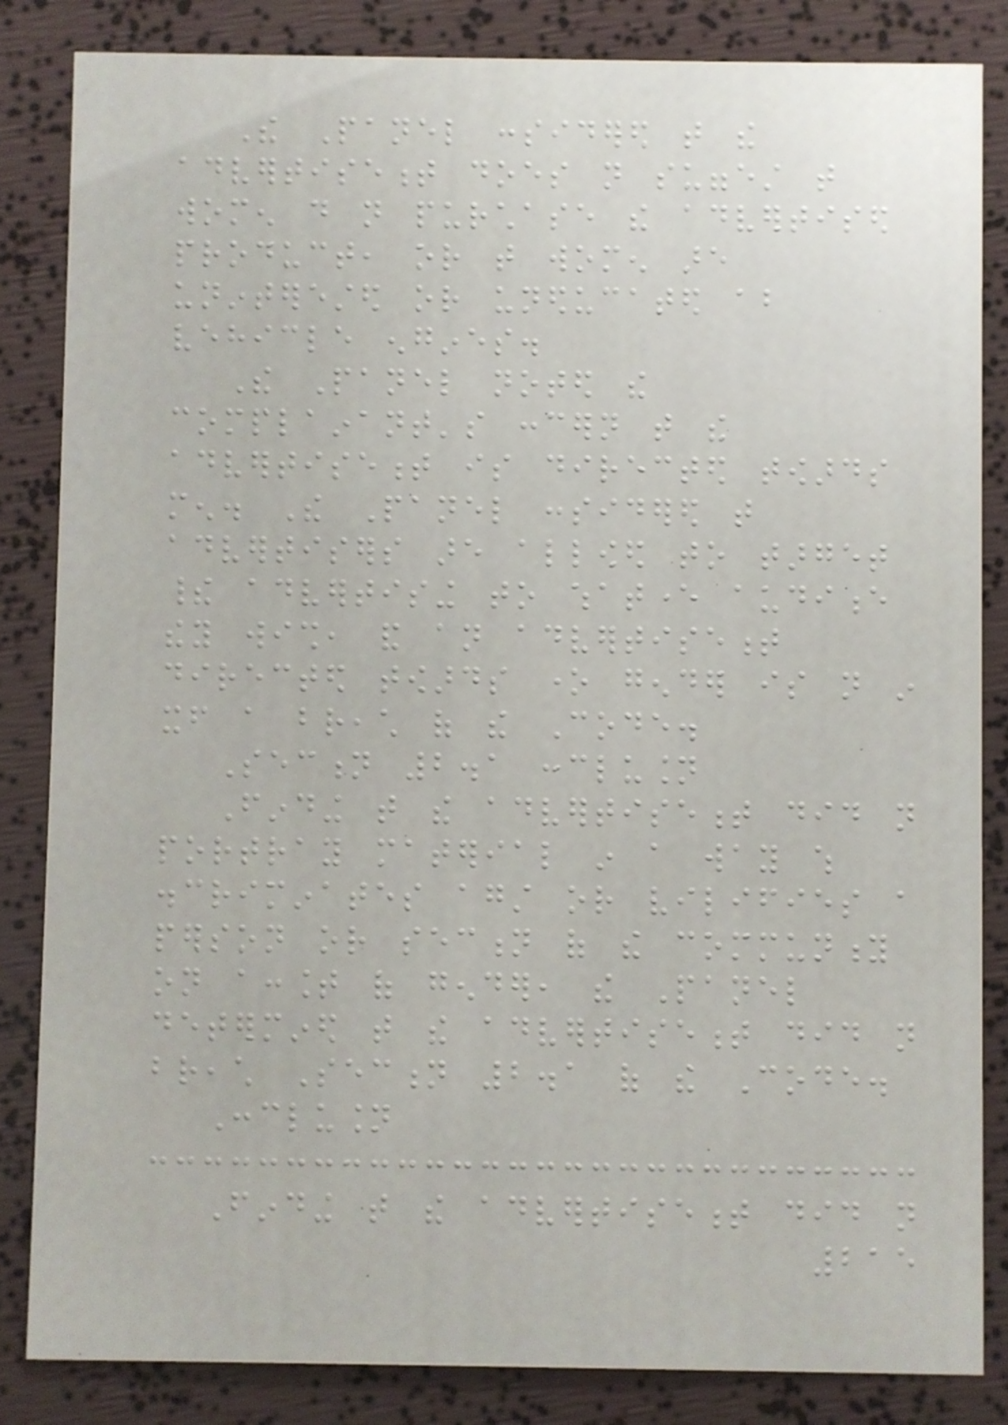The Panel considered that the
advertisement does not suggest that
women do not purchase the advertised
product, or that women are
uninterested or uneducated about
vehicle engines.
The Panel noted the
complainant's concern that the
advertisement is directed towards
men. The Panel considered that
advertisers are allowed to target
their advertising to whatever audience
they wish, and an advertisement
directed towards one gender is not in
itself a breach of the Code.
Section 2.1 conclusion
Finding that the advertisement did not
portray material in a way which
discriminates against or vilifies a
person or section of the community
on account of gender, the Panel
determined that the advertisement did not
breach Section 2.1 of the Code.
Conclusion
Finding that the advertisement did not
215
